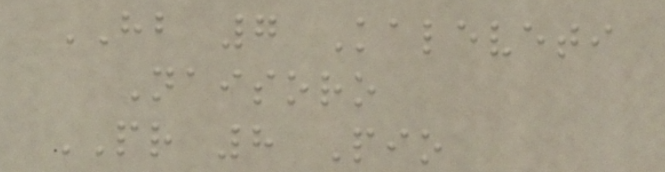HB 7 Kaleveti
Naisoro
PR 8 Pio
